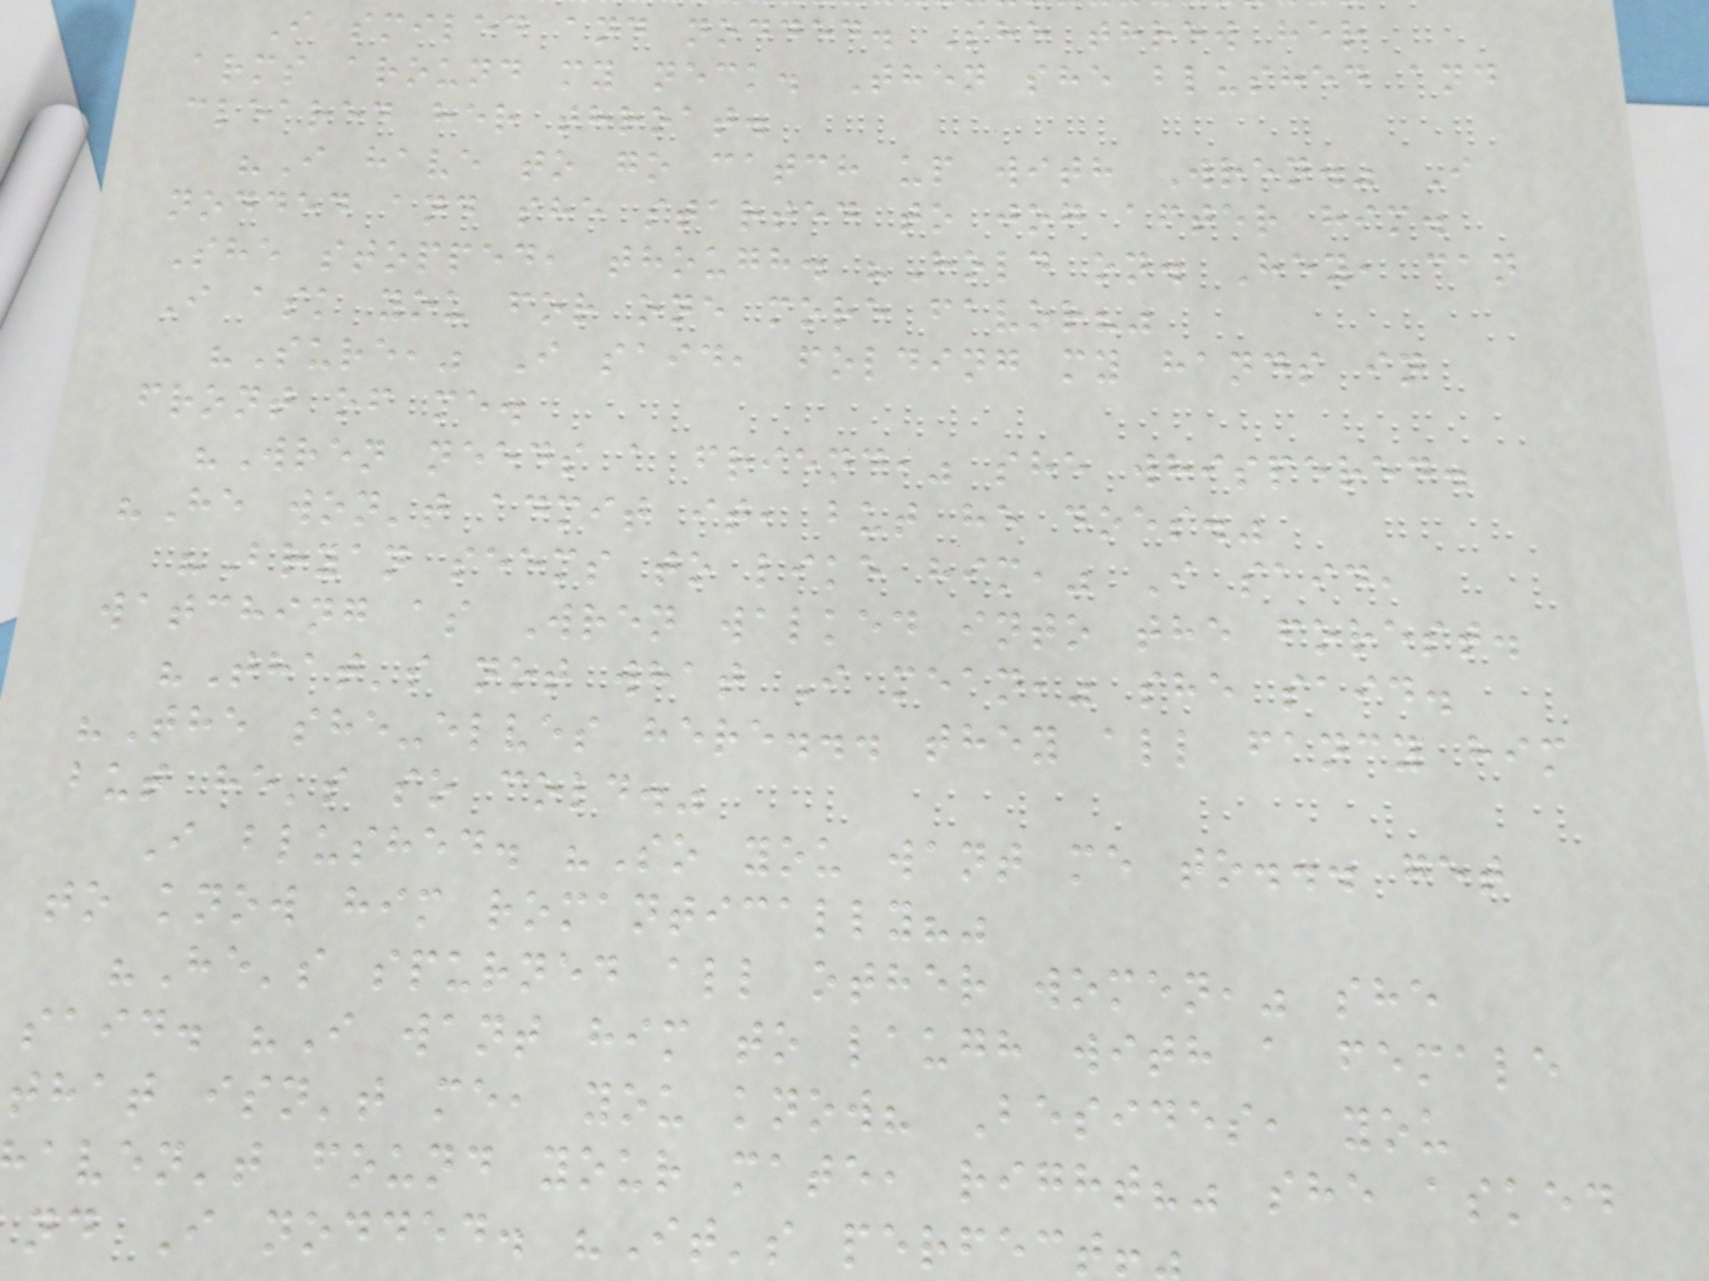I smiled and nodded. She threw her
arms around my neck. Then she blushed and
cleared her throat.
"I have to go catch up with Wren." I
nodded and she started to jog after him.
She stopped, though. "Hold on. Hey, can
I ask you for one more favor?"
"Sure," I said, folding my hands in
front of me.
"Wren needs a friend," she whispered.
"He won't admit it, but he does."
"Bryan seems to like him," I said,
watching as Wren walked into the forest.
"That's not what I mean," she said.
"The she-elves here... they all fancy him
but he's so cold."
I blushed. "So you want me to... get
to know him romantically?"
"He's spurned all other women," she
said. "I want him to laugh with a female
that isn't me, you know? Besides, you
aven't found your mate, right?" she asked
nd I nodded. "It's perfect!"
